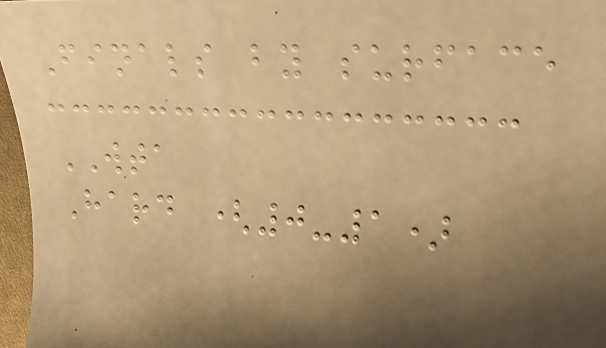Finals by surface
WTA
Hard (0-1)
